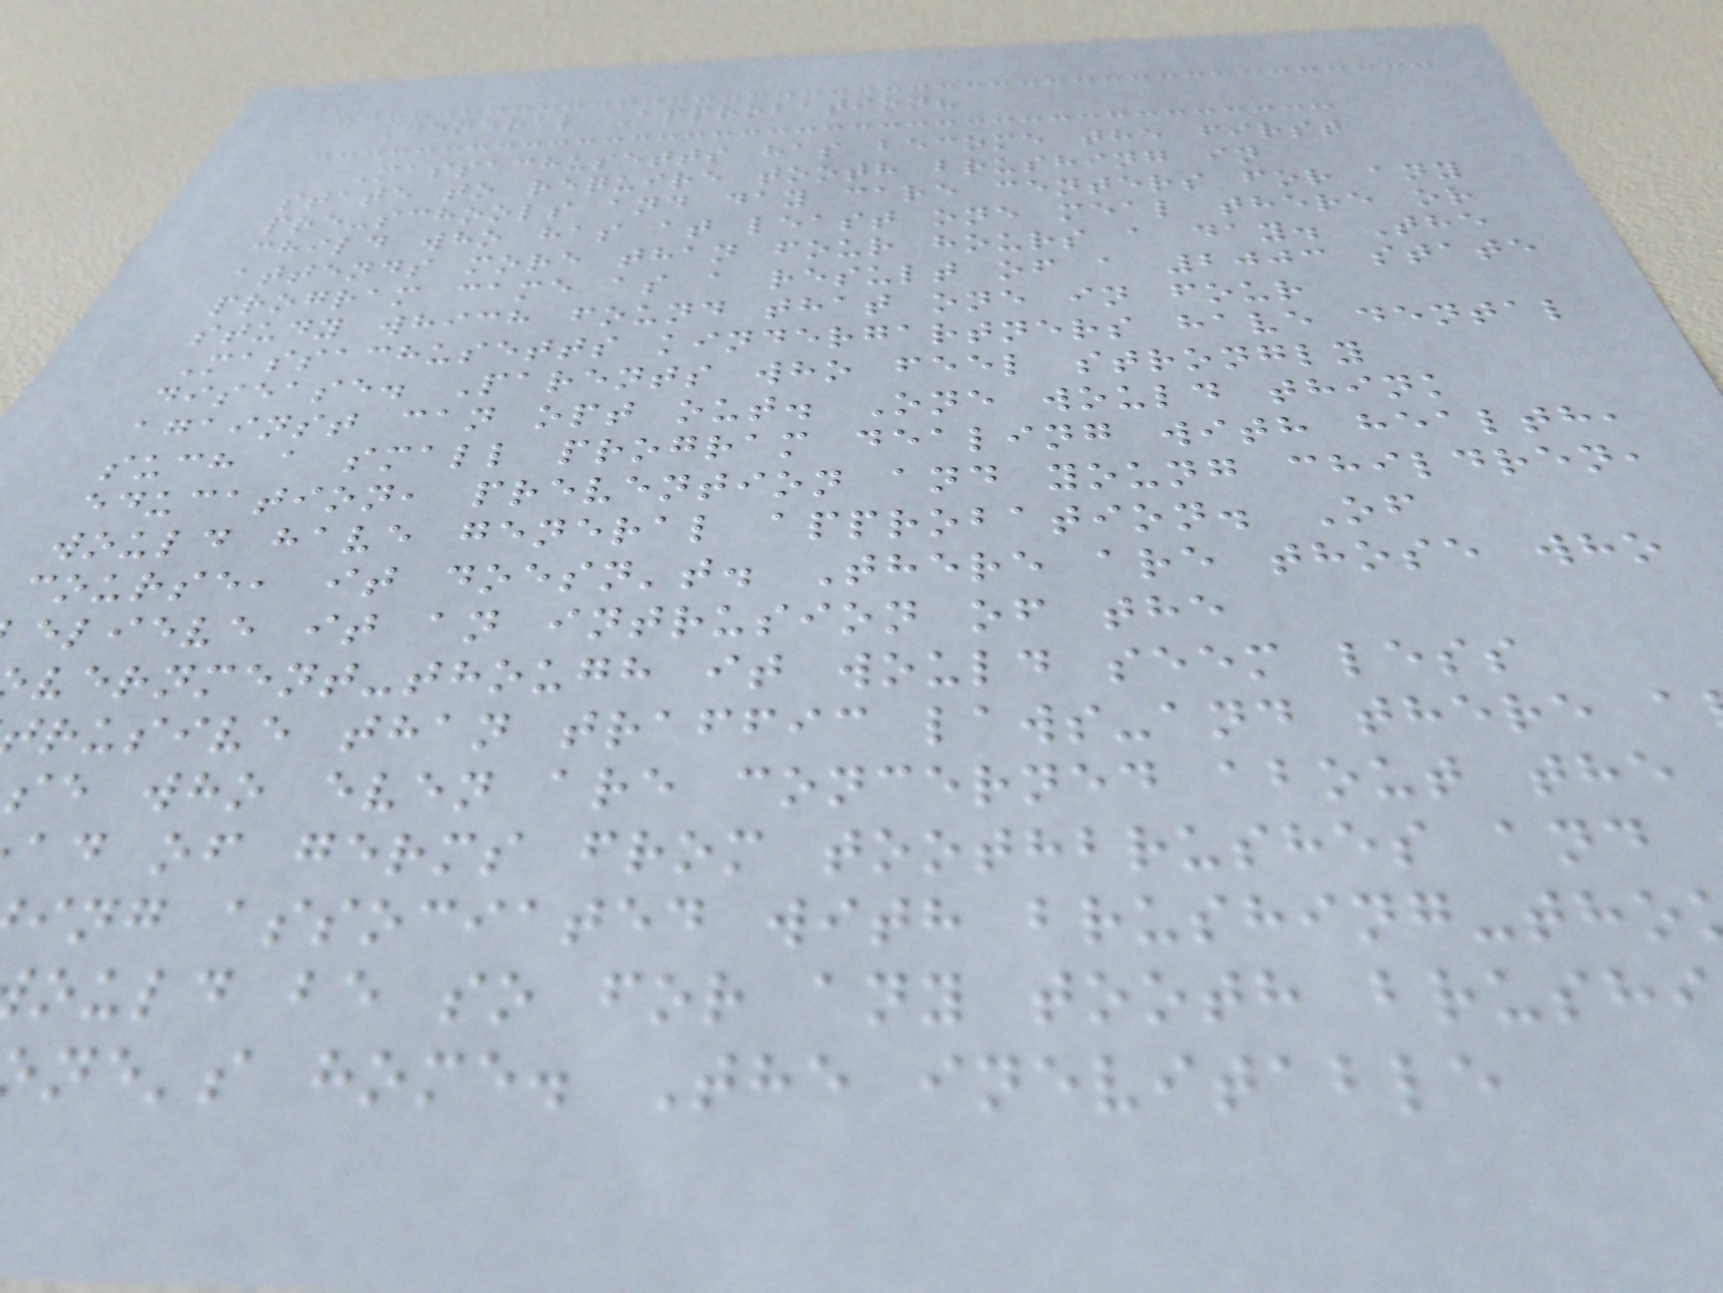General Approbation?
Massachusetts has become the first
state to require tooth brushing in
pre-schools and day care centers for any
child who has at least one meal there or
attends more than four hours a day. The
program came as a result of a 2003 state
study which found that one in four
Massachusetts kindergartners have dental
disease. Parents who feel strongly
against can opt out. One would think
such a small program dealing with health,
education, prevention and young children,
would have general approbation. Of
course, it doesn't. There are those who
elieve it an intrusion of the
vernment-though it would seem less
rusive than traffic laws-and there a
se who even are concerned about the
ad of germs from toothbrushes and
ing associated with brushing-tho
ould be so for any tooth brushi
ne's home. The inevitable
